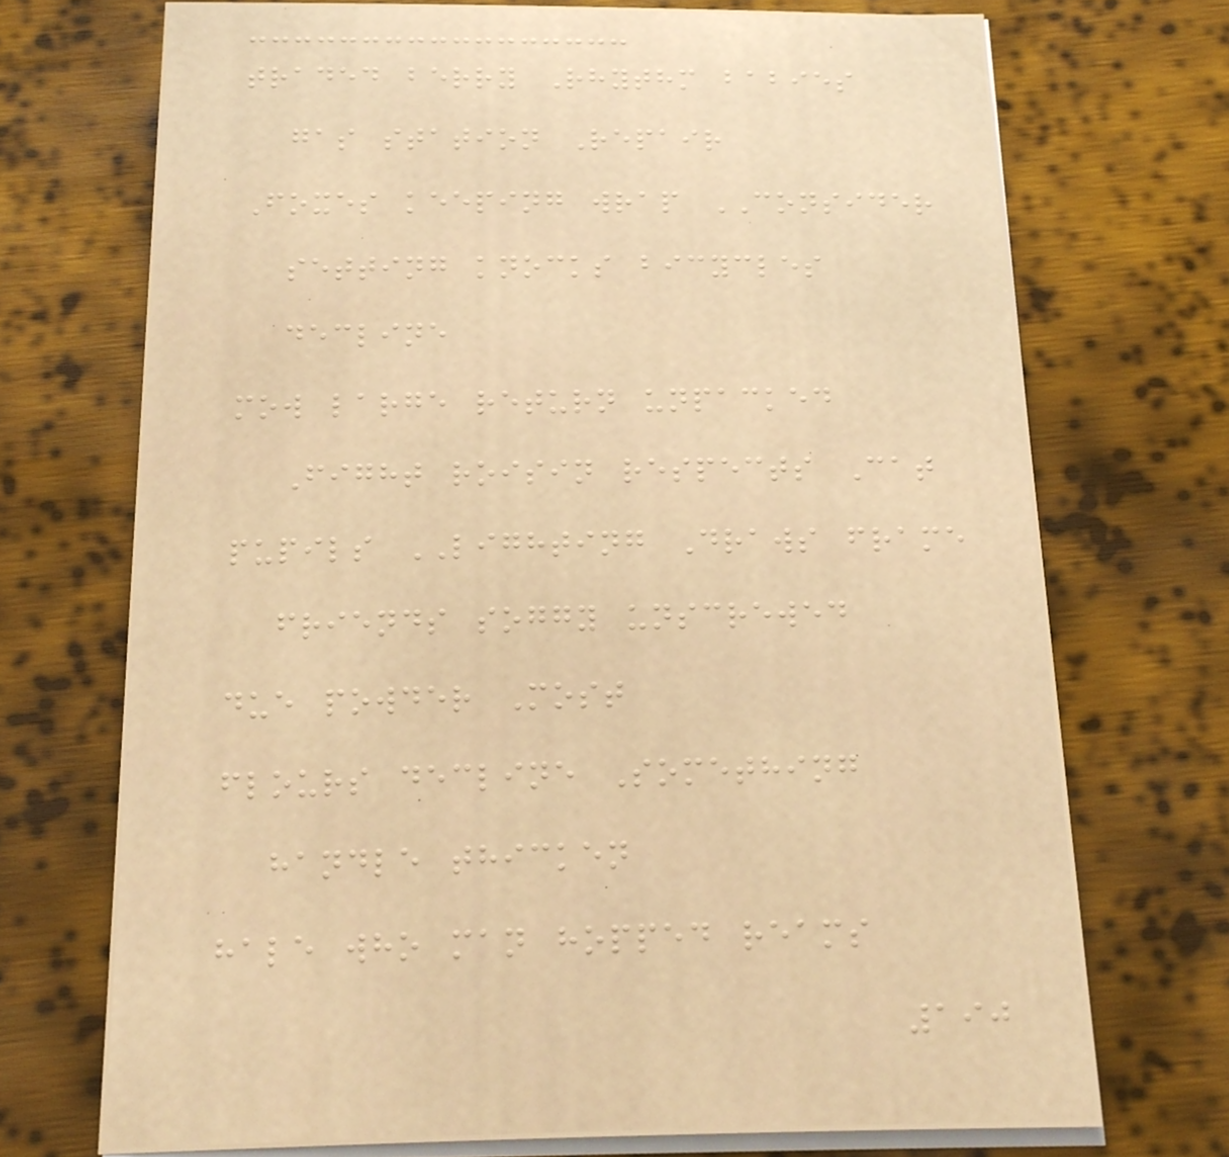traded berry Rhythm babies
gas station Repair
Foxes keeping wrap CONSIDER
setting knocks bicycles
decline
mow large return unpacked
Fight roisin respects Cat
pupils LIGHTING Draws frame
friends soggy unscrewed
due powder Most
flours decline Something
handle thicken
hale who man hopped reams
190
